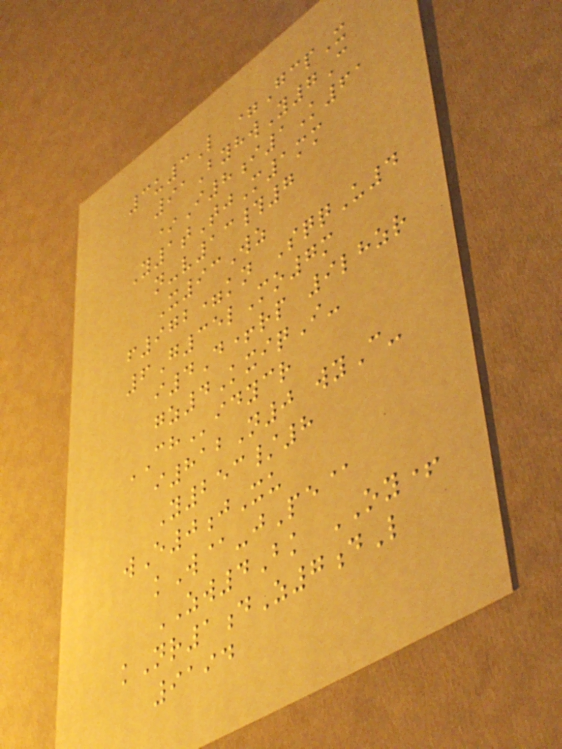3u3L =GcpX
91ByhwY7C
*I8i1K61
Y1tTjM1mm
n-v13#7
X93Wz
f972=kn SqqU4
6G35lMo7m
i4D+rp 9lhzr
gz4KxiqI-
CHidycr
i812N0 wyC-
Y253/8
wE0jXu
kW@-jPe@
ZW4Bk OY+
kNr1dZ7dL
9194
